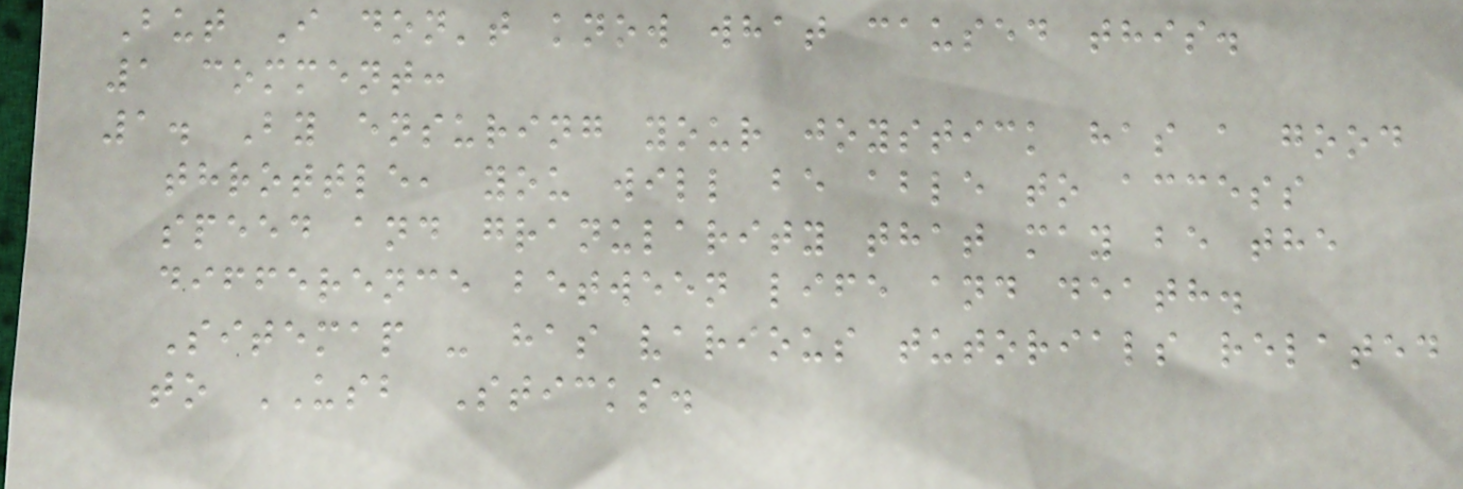But I don't know what caused this.
1 comment:
1. By ensuring your joystick has a good
throttle, you will be able to access
speed and granularity that may be the
difference between life and death.
Sitemap - has various tutorials related
to USB Sticks.
